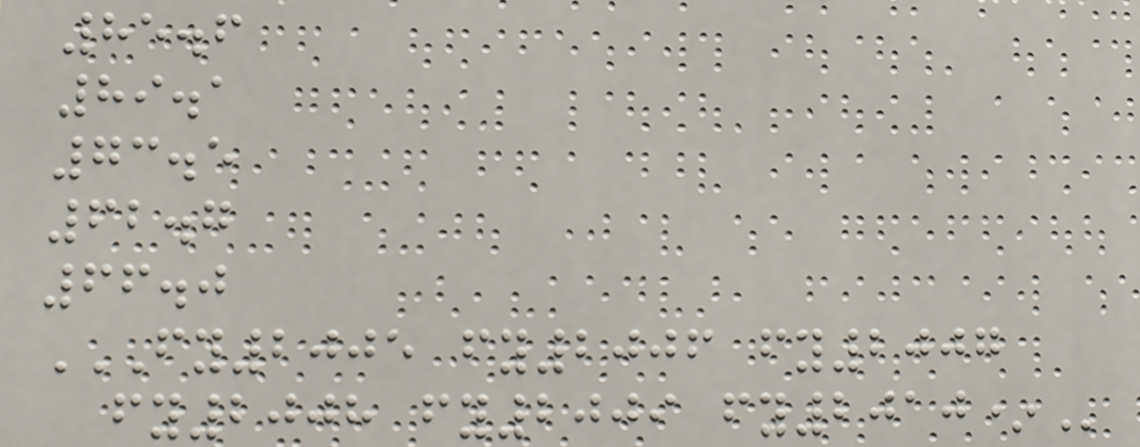85.6
89.1
73.5
62.7
66.0
FY2005 FY2006 FY2007
FY2008 FY2009 FY2010*
